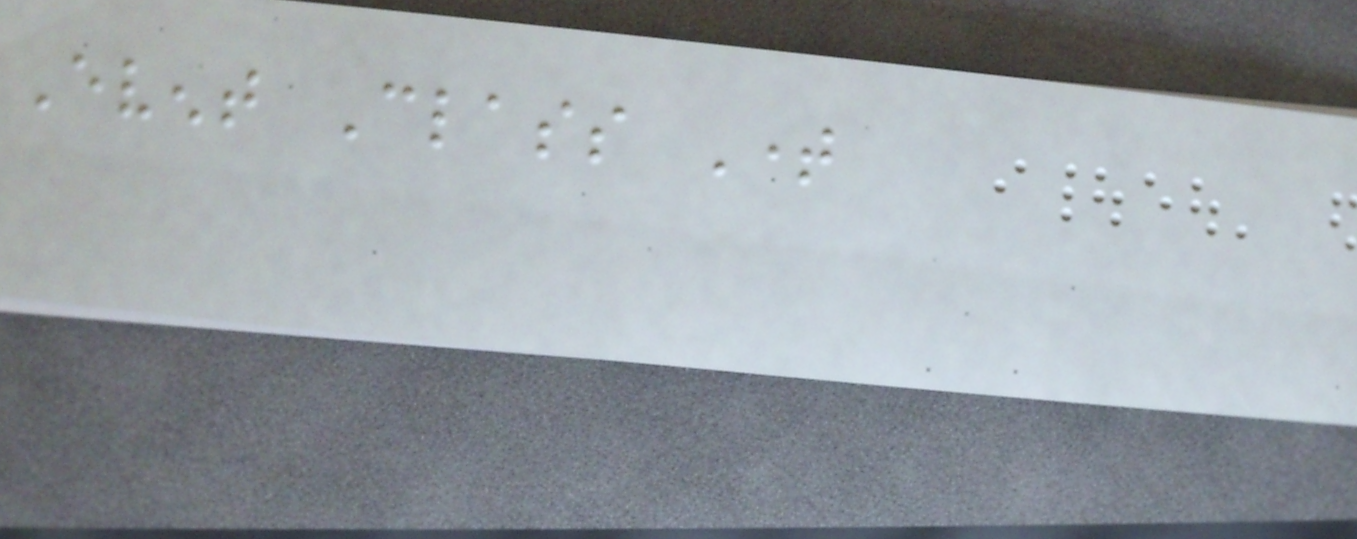Event Class Time
